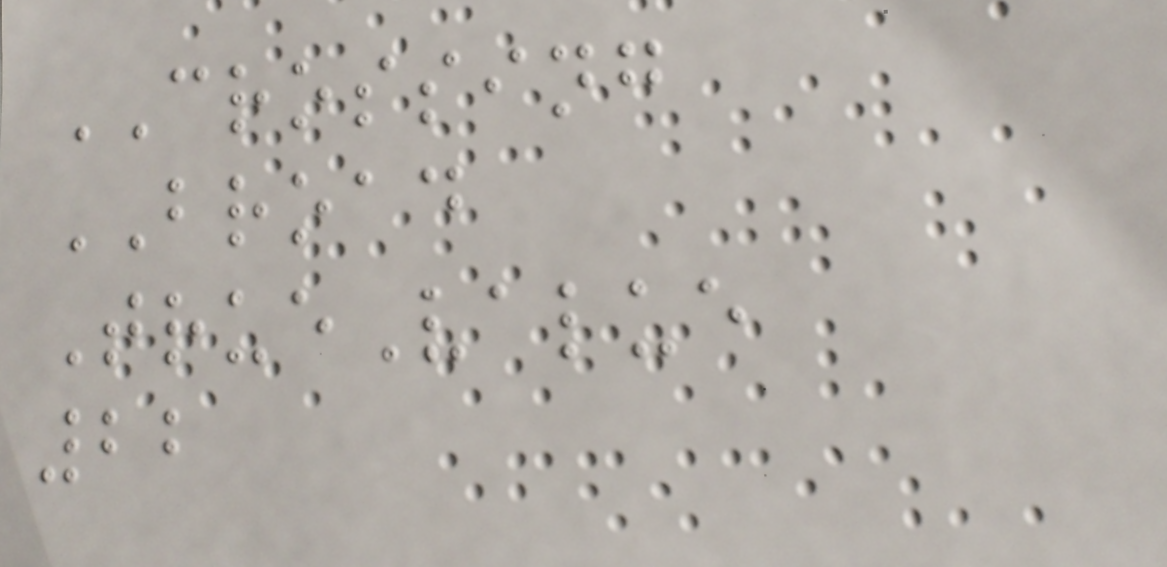CROSSING
BROAD
TrueValue
22
